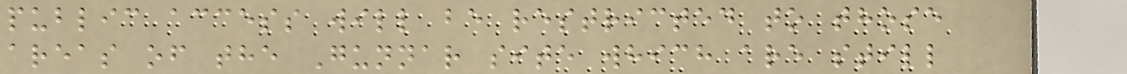public access will be restricted to those
areas of the Gunnar site which are still
